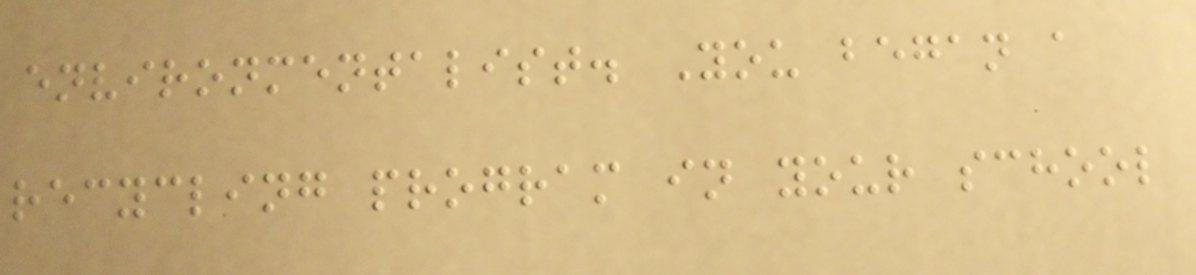environmentalist. You began a
recycling program in your school
